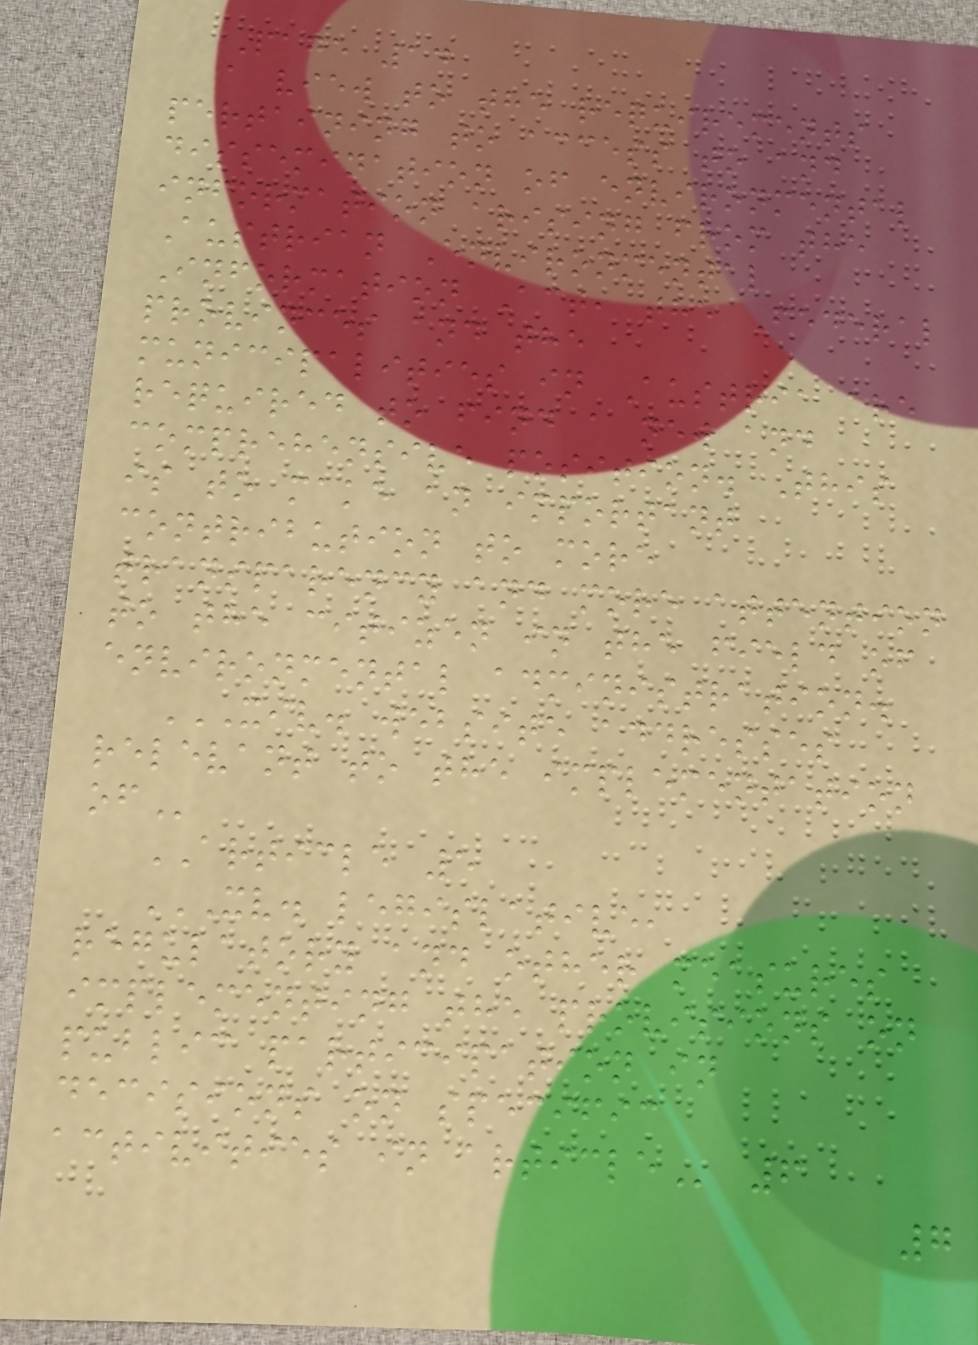Page 14
a view to the requirements
pertaining to access to and
dissemination of environmental
information arising from the
Austrian Environmental
Information Act, the Federal
provinces and the
municipalities in Austria are
required to find a new and
comprehensive position. This
is to make an important
contribution to more
transparency and more attention
to the citizen in the field of
environmental administration.
XIV. WEBSITE ADDRESSES
RELEVANT TO THE IMPLEMENTATION
OF
ARTICLE 5
XV. LEGISLATIVE,
REGULATORY AND OTHER MEASURES
IMPLEMENTING THE PROVISIONS ON
PUBLIC PARTICIPATION IN
DECISIONS ON SPECIFIC
ACTIVITIES IN ARTICLE 6
7
